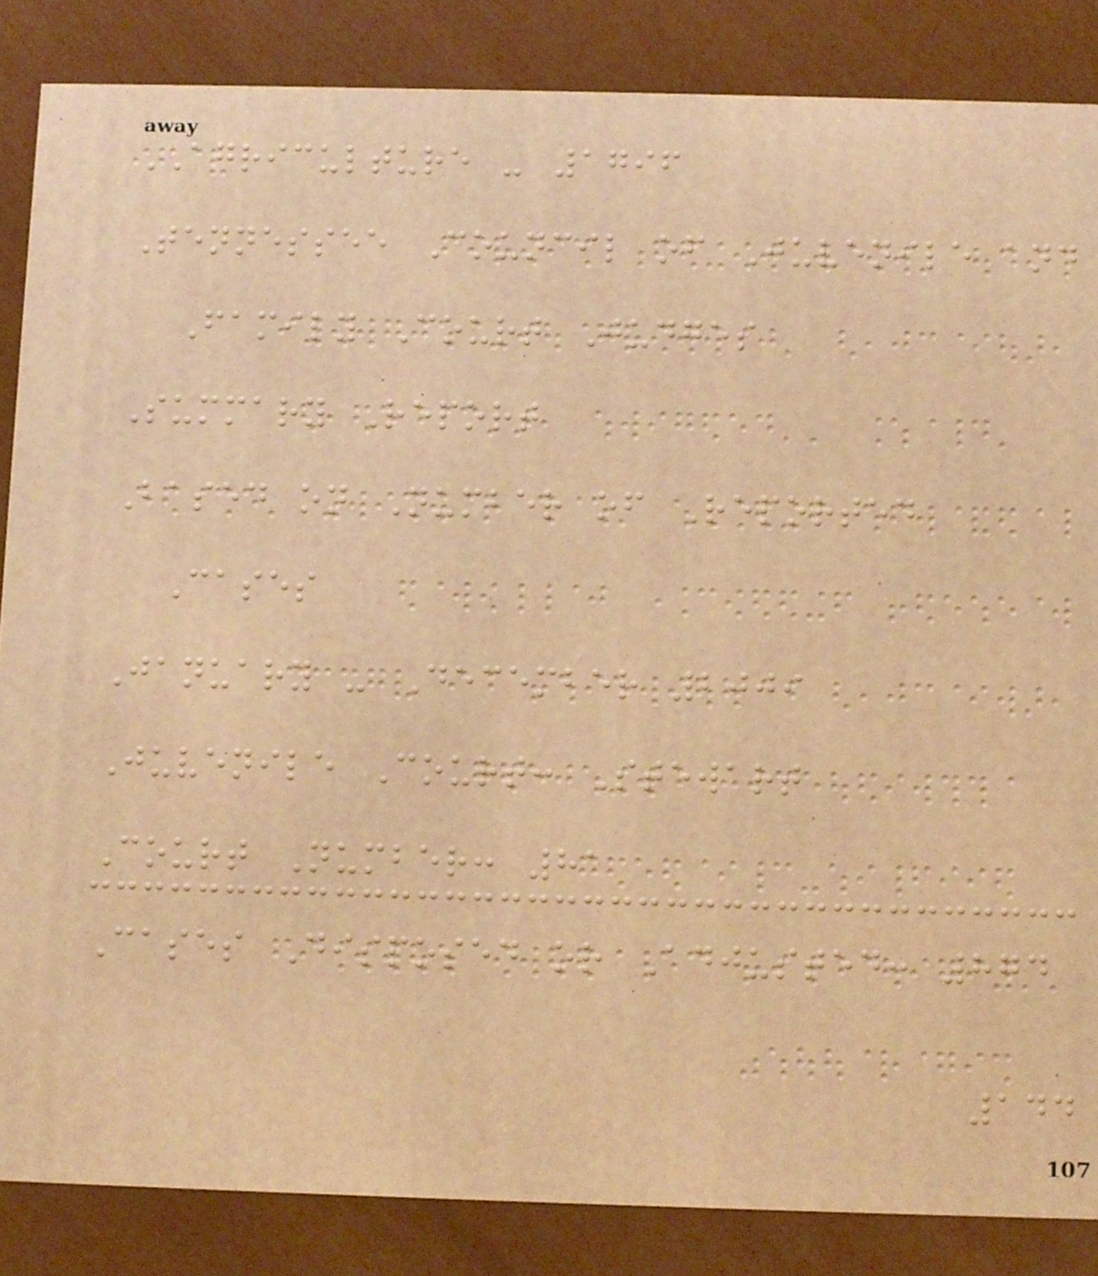AGRICULTURE - 1796
Tennessee Council of Juvenile and
Family Court Judges
Summary Report
Based on Number of Reported
Cases
January - December 2009
Juvenile Court: Stewart
Court Number: 81
Cases Disposed or Adjusted: 874
144
